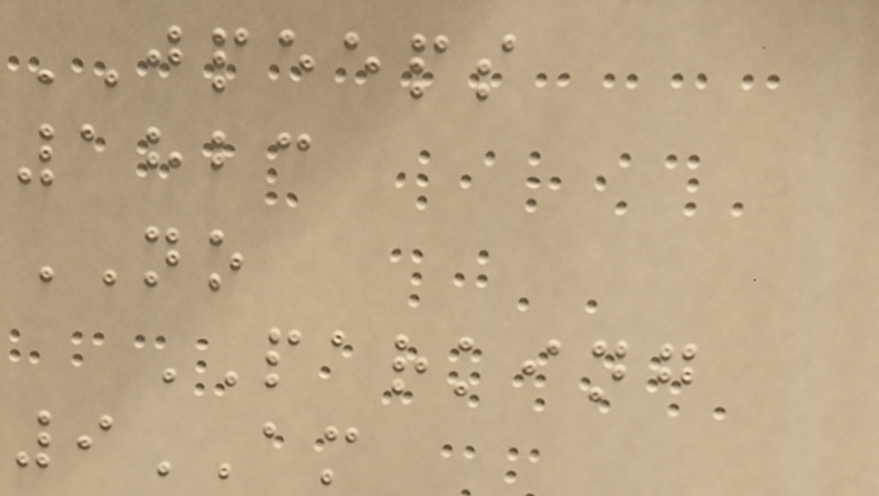JPEEPS
1823
NO
PARKING
9AM
